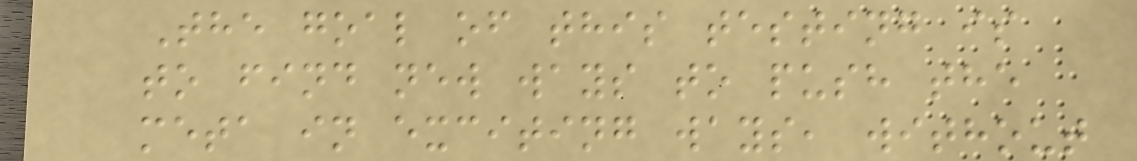The goal of this testing is
to find new ways to push the
meta in exciting ways, without
